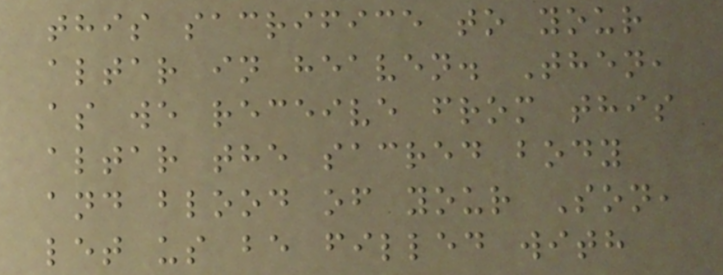this sacrifice to your
altar in heaven. Then,
as we receive from this
altar the sacred body
and blood of your Son,
let us be filled with
